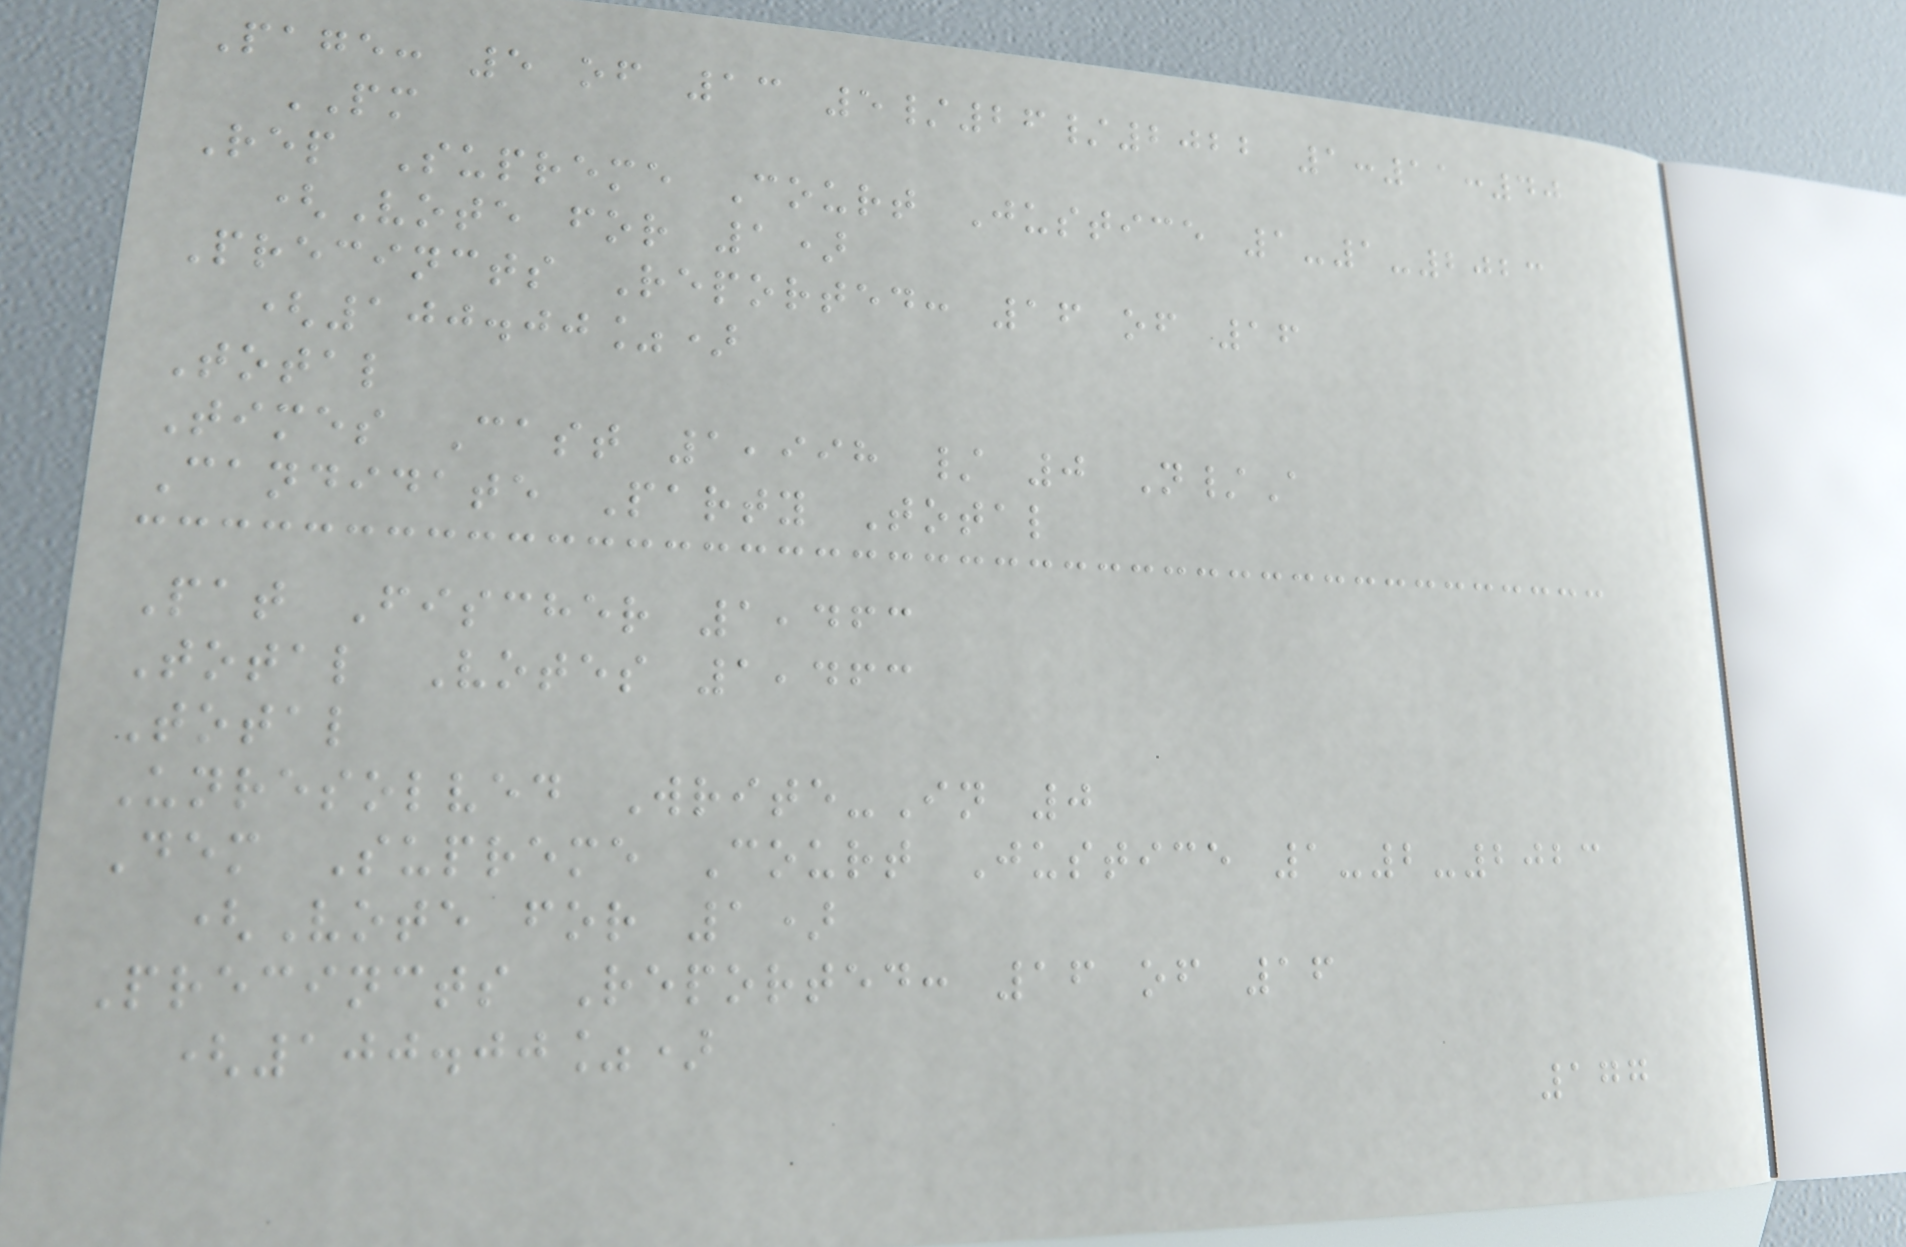Page: 5 of 13 5/26/2022 1:11:40
PM
Rep Supreme Court Justice 1-1-2023
(Vote for 1)
Precincts Reported: 16 of 16
(100.00%)
Total
Times Cast 1,998 / 0 N/A
Candidate Party Total
Pat Fischer 1,463
Total Votes 1,463
Total
Unresolved Write-In 0
Dem Supreme Court Justice 1-2-2023
(Vote for 1)
Precincts Reported: 16 of 16
(100.00%)
177
